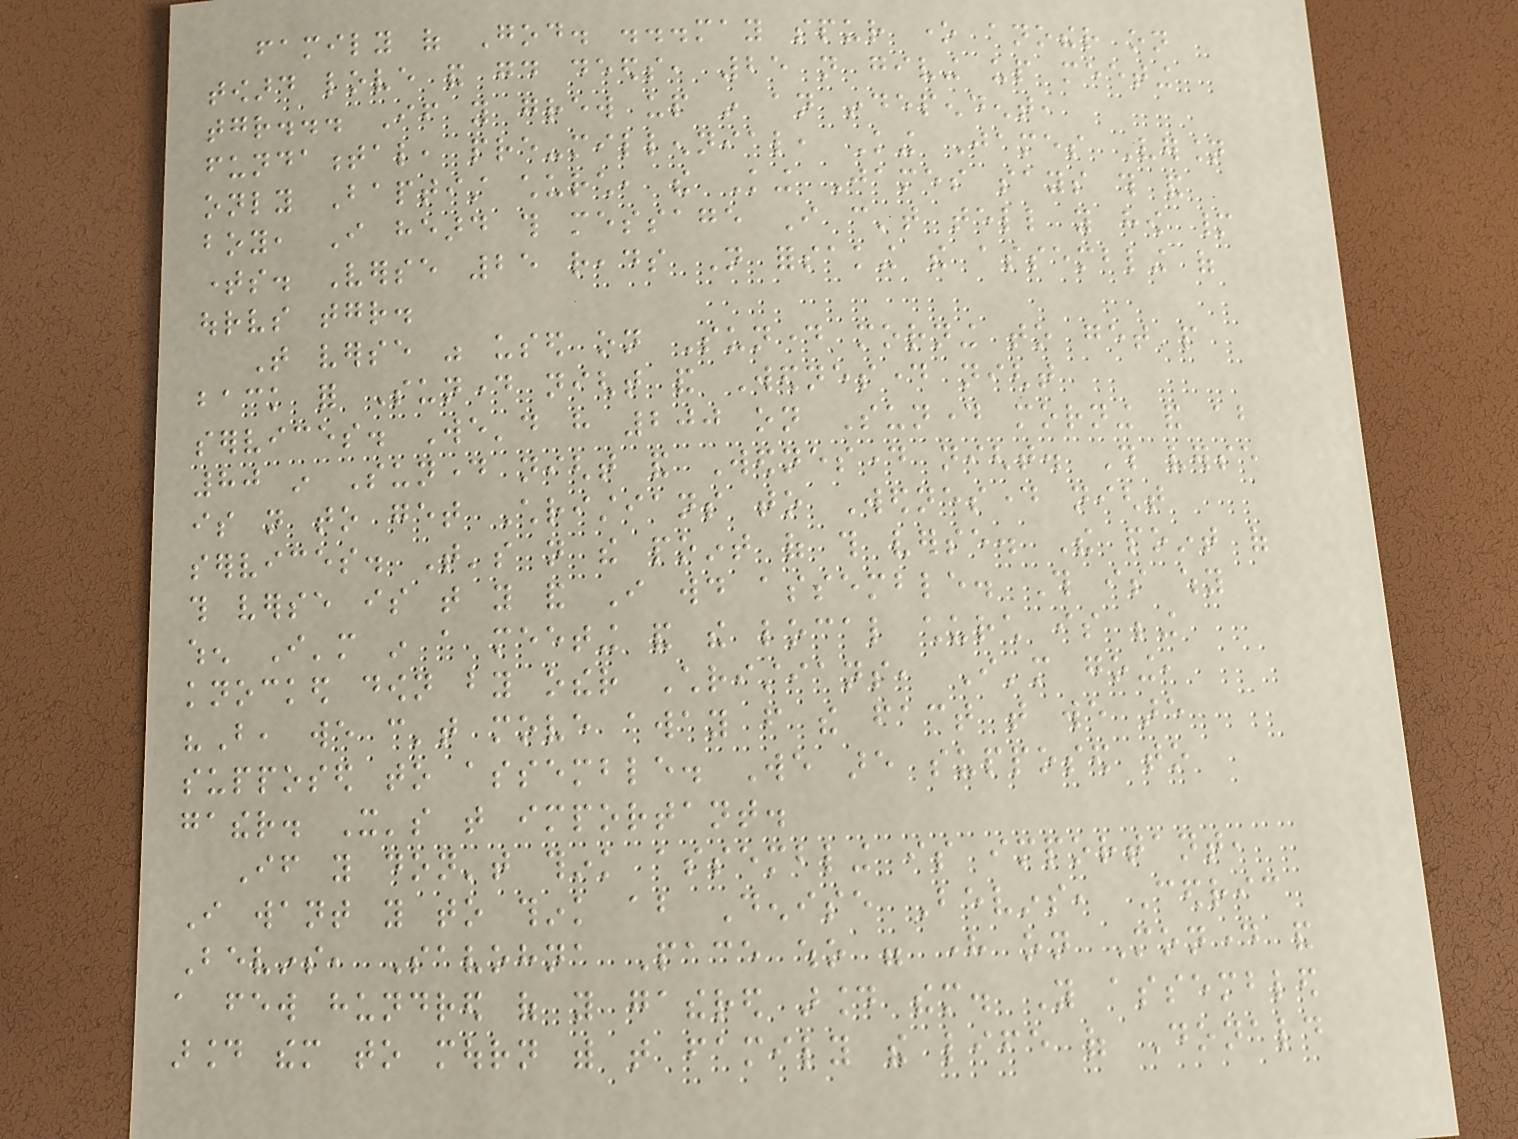family of God. ...may spur one another on
toward love and good deeds, 25 not giving up meeting
together... If you grew up in an independent,
fundamental, pre-millennial, King James Version
only Baptist church, the King James says this and
boy, I heard this message I can't tell you how many
times. Verse 25 reads Not forsaking the assembling of
ourselves together.
That verse was used on Sunday morning to get people
back for Sunday night and Wednesday night
services. We'd have 200 on Sunday morning and about
80 in Sunday night and Wednesday night. This verse
is not to get Christians to Wednesday night
services. That's not the point of this verse. The point of
this verse is that you and I would assemble. This is why
when I'm in a meeting and the local church is being
knocked down by other Christians, I'm going,
"But, we can't move away from the fact that we are
supposed to assemble. We are supposed to
gather. It's that important.
If you don't think assembling is important,
I want you to think about Denise Bevins, Cedric
Bevins, Savohna Pace who were here on Monday and
a few hundred of you gathered around them. You assembled
around them to mourn with that family the life of Donald
